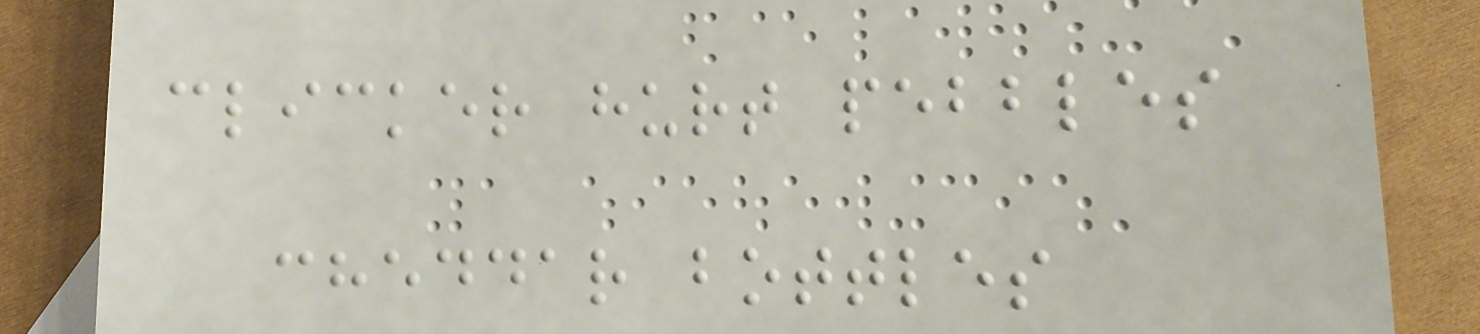clicker hurt pebbles
cheddar bottles
